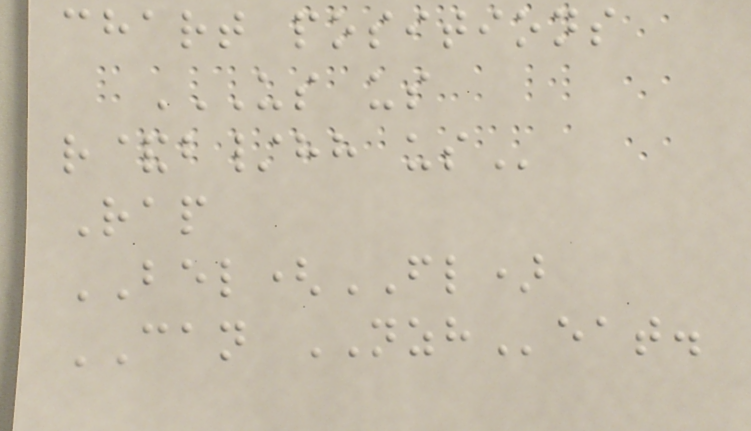chart positions
US US
R&B/HH US
Rap
BEL(FL)
CAN NZHeat.
